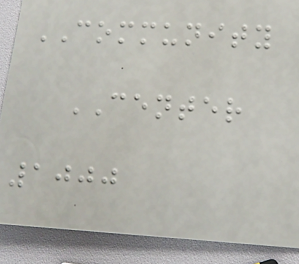COMMUNITY
CENTER
1000
